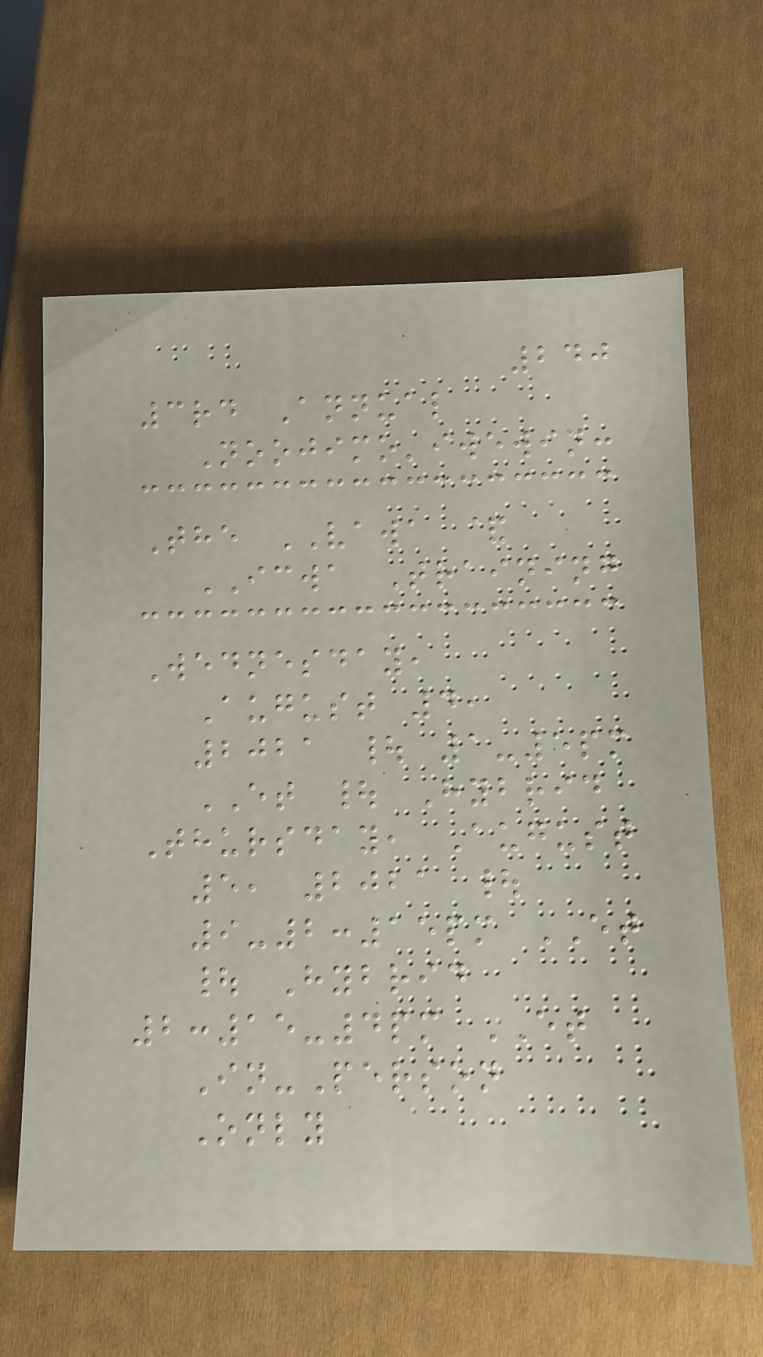240
3rd Annual
Noojimo'iwewin:
The VAWA &
ICWA Training
Wednesday,
August 4,
2021 | 1-5pm
ET | Hybrid
Thursday, August
5, 2021 |
9-2:15pm ET
| Hybrid
2:15-4pm ET
In-Person
Only
